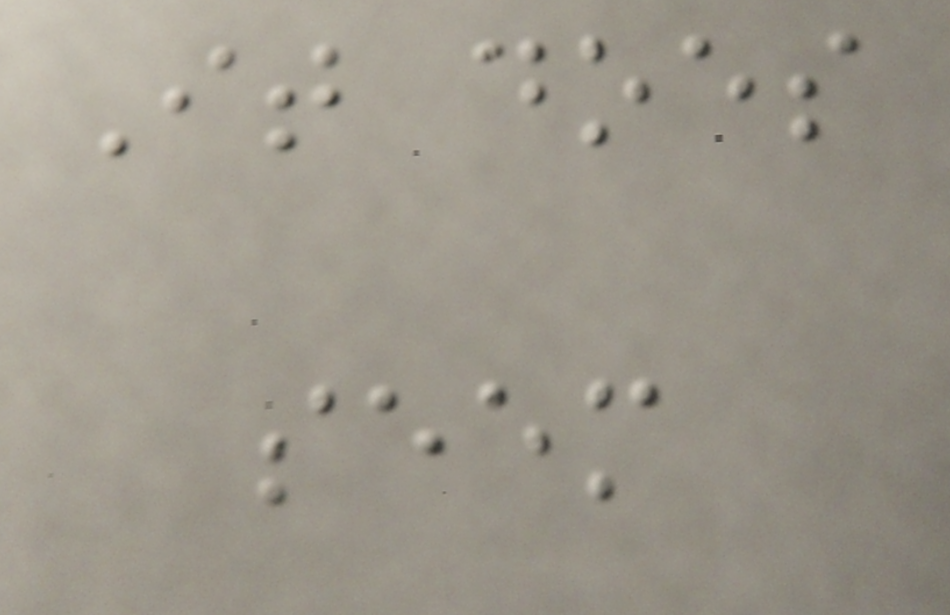It does
seem
